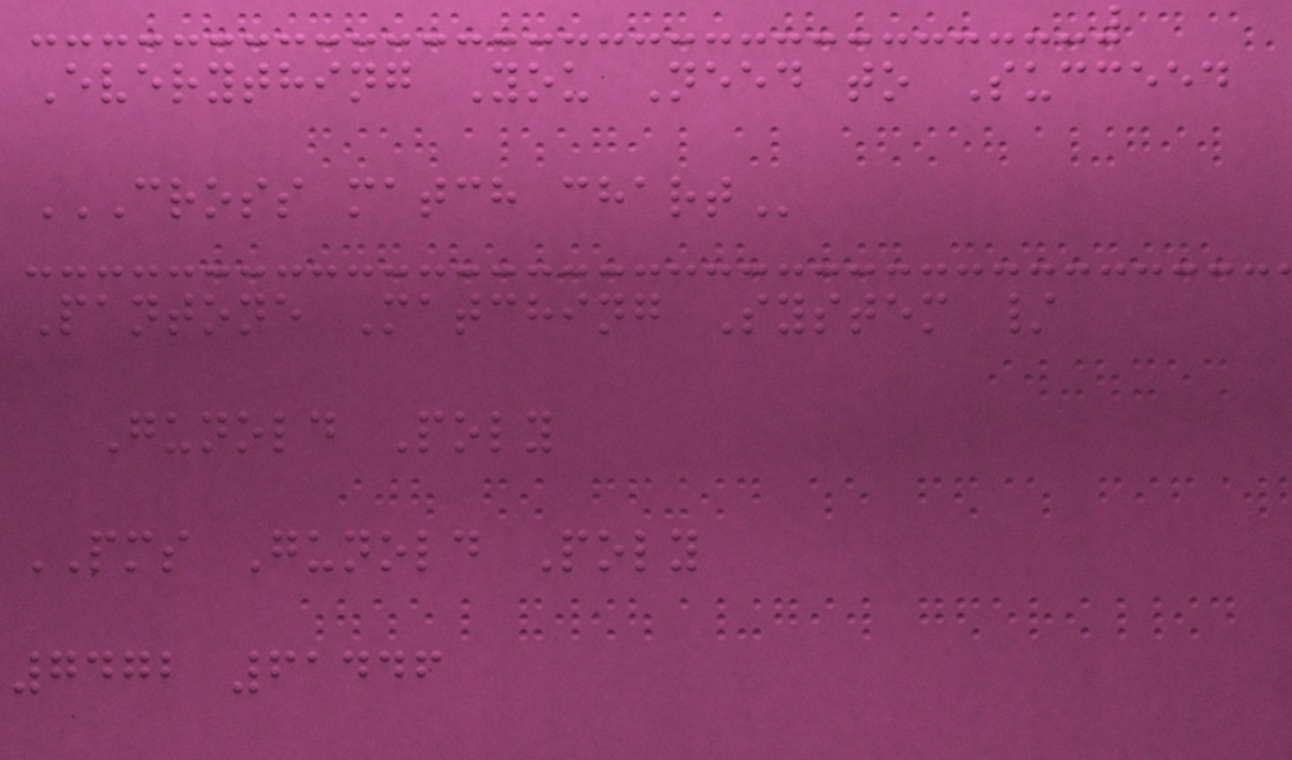Everything You Need to Succeed
CROSS MATCH CHART
Pantone Matching System /
Gunold Poly
PMS Gunold Poly
7472 61446
